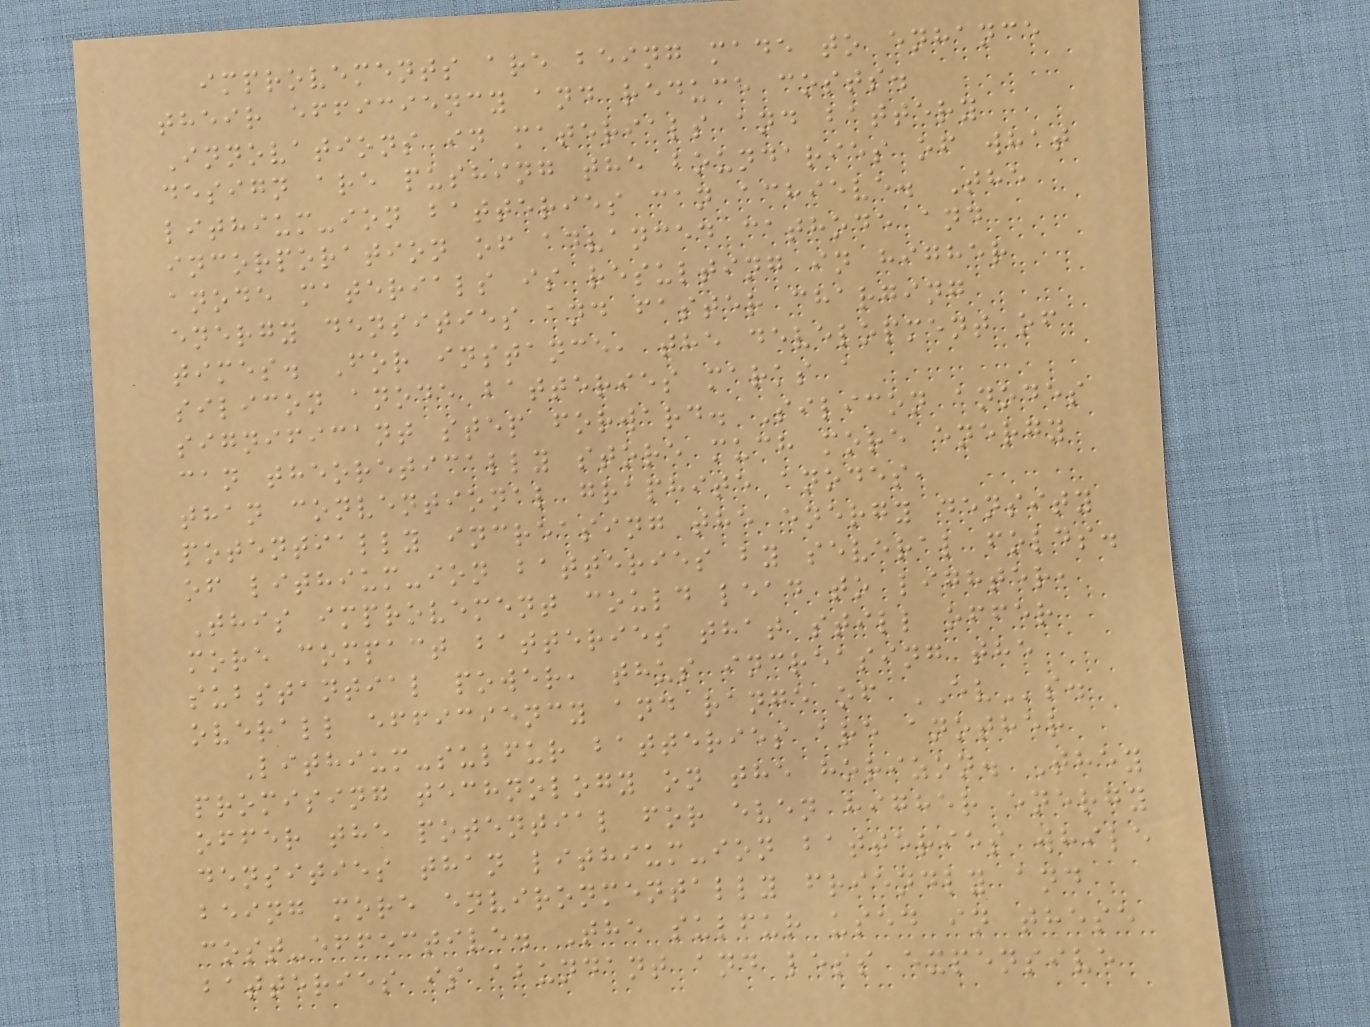improvements are being made to enhance
their efficiency and reduce costs.
Innovations in materials and battery
design are pushing the boundaries of what
lithium-ion batteries can achieve. The
incorporation of advanced cathode and
anode materials is resulting in higher
energy densities and faster charging
times. For instance, the development of
silicon anode batteries marks a
significant step forward. Silicon anodes
can theoretically store much more energy
than conventional graphite anodes,
potentially increasing the energy density
of lithium-ion batteries by several folds.
This improvement could lead to lighter,
more compact batteries that still offer
substantial power, thus increasing the
overall efficiency and range of EVs.
Lithium-sulfur batteries are another
promising technology on the horizon. They
offer the potential for even higher energy
densities than lithium-ion batteries while
being more environmentally friendly and
cost-effective. The sulfur used in these
batteries is abundant and less expensive
